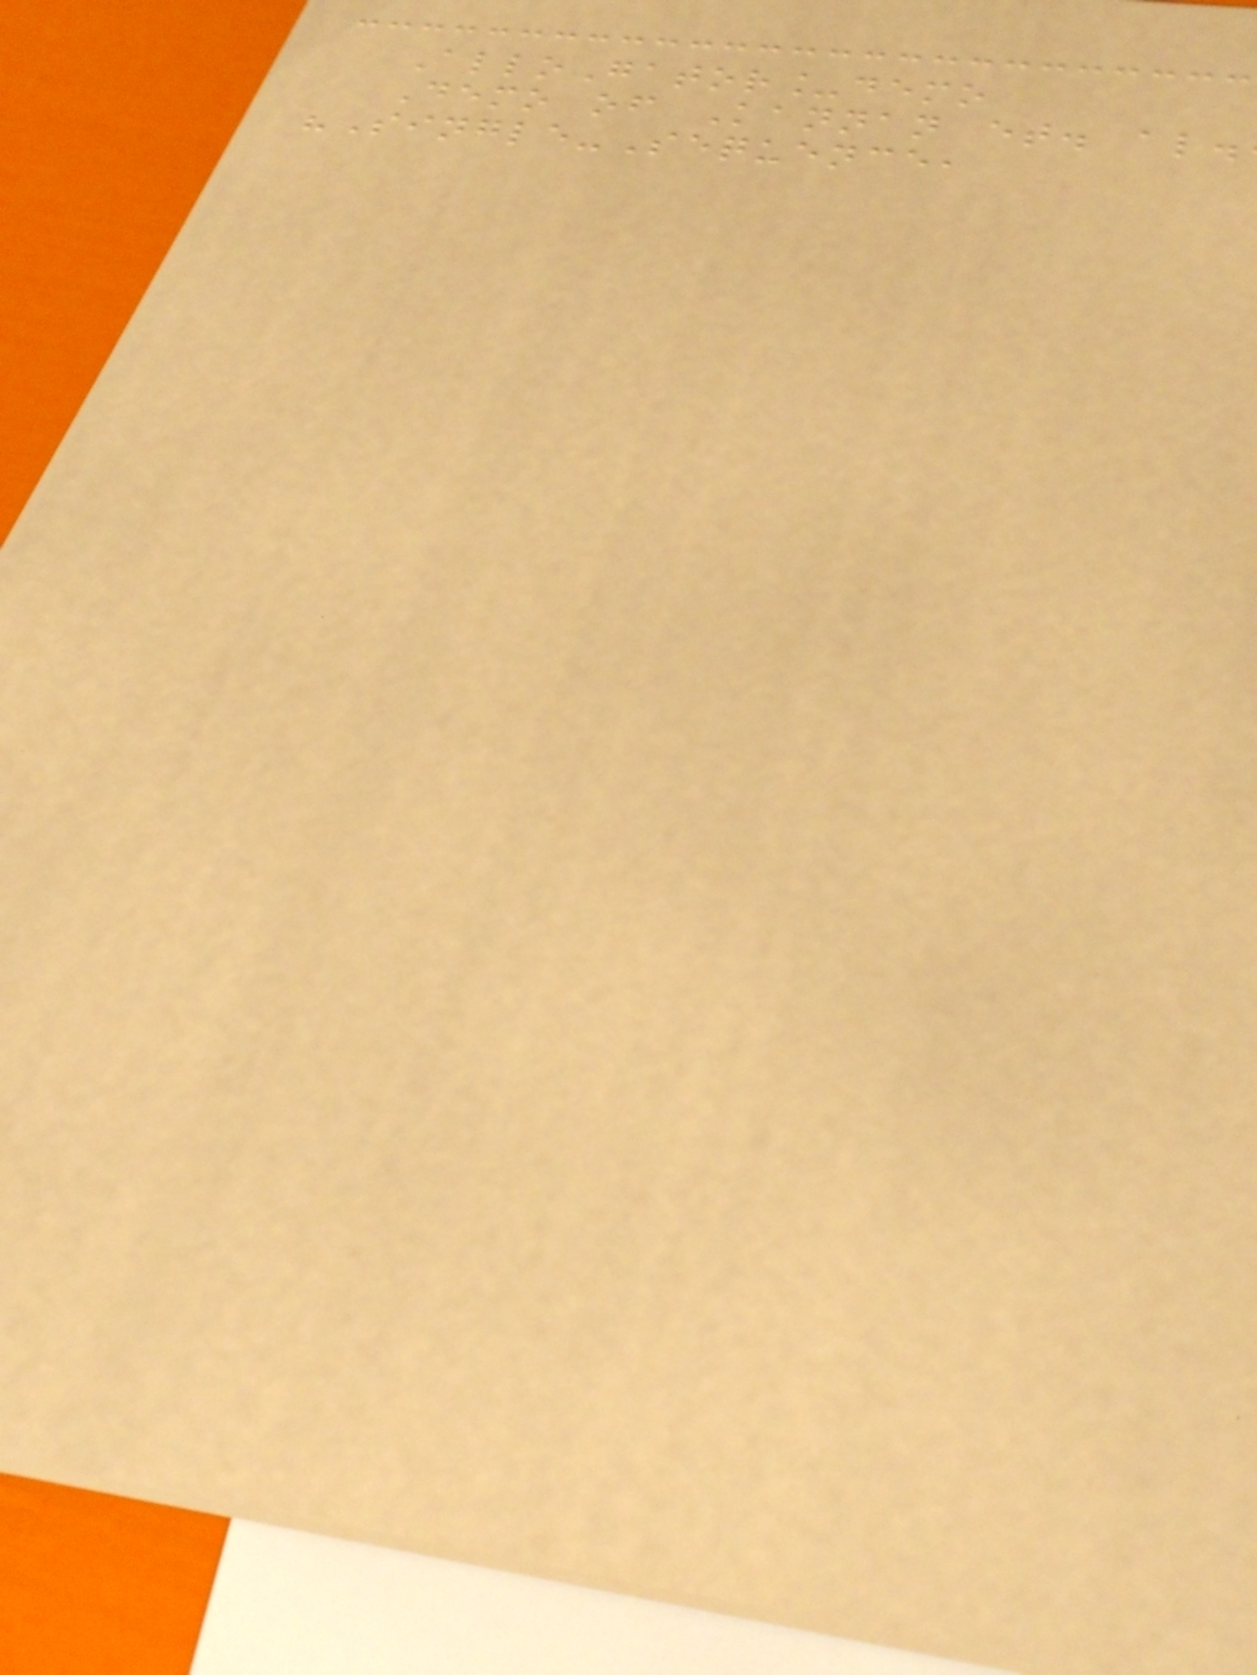AlloGator_demo
Demo of Kannan et. al.
"Single-Sequence,
